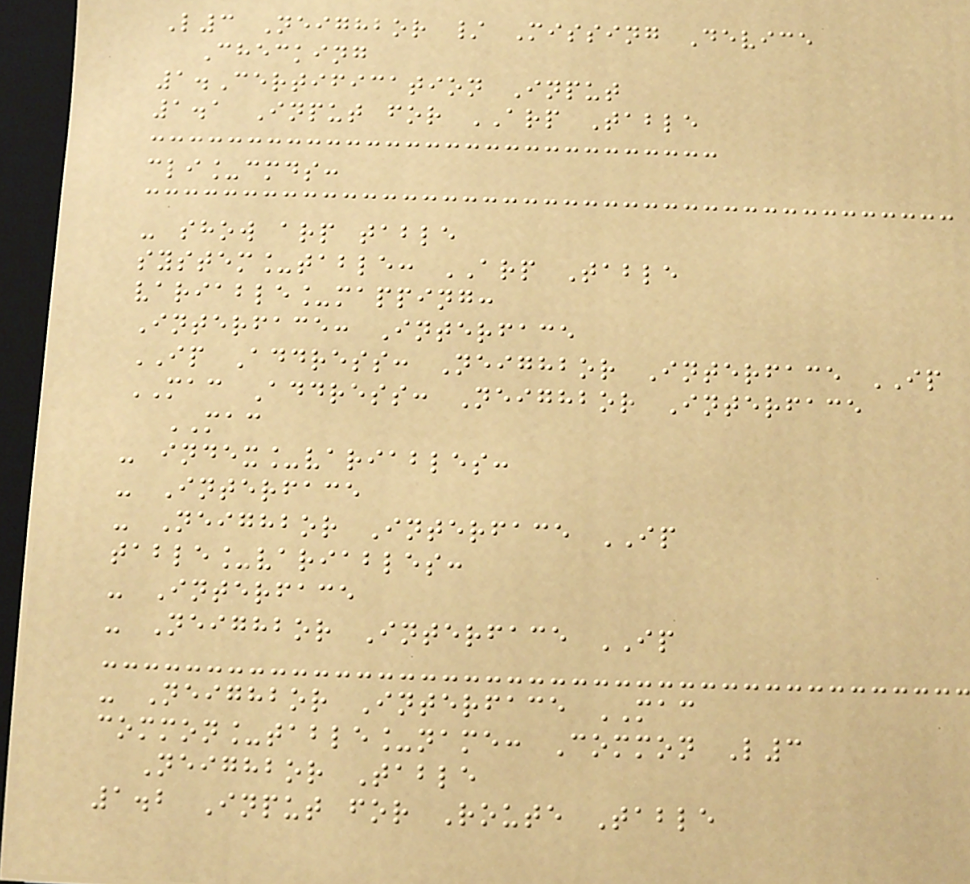L3 Neighbor / Missing Device
Checking
1.Certification Input
1.1 Input for ARP Table
cli_cmds:
- show arp table
system_table: ARP Table
variable_mapping:
Interface: Interface
IP Address: Neighbor Interface IP
MAC Address: Neighbor Interface
MAC
- index_variables:
- Interface
- Neighbor Interface IP
table_variables:
- Interface
- Neighbor Interface IP
- Neighbor Interface MAC
common_table_name: Common L3
Neighbor Table
1.2 Input for Route Table
